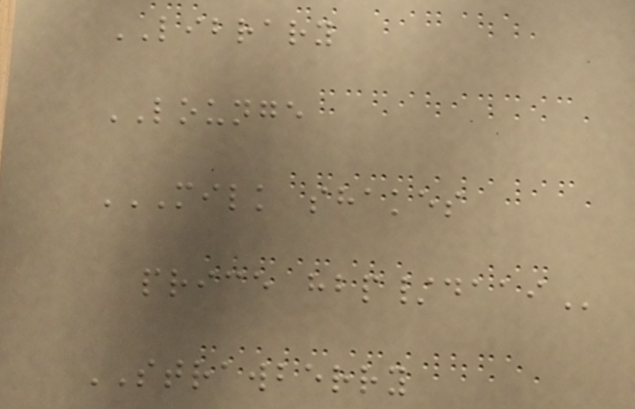LIBRARY
LOUNGE
MILK SHAKES
PRICE HBP/DAAI
STRAWBERRY
